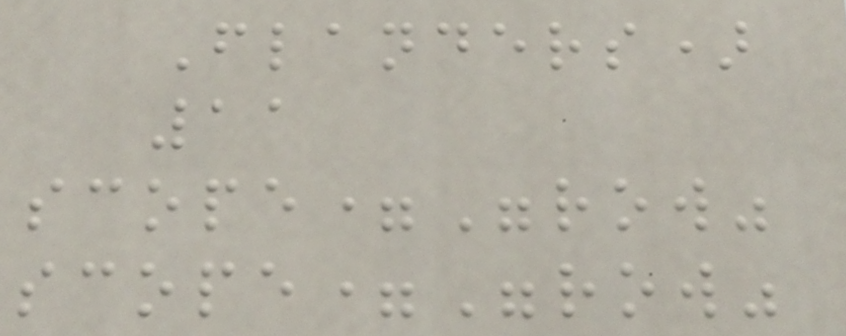Flanders)
11
scope="row"
scope="row"
